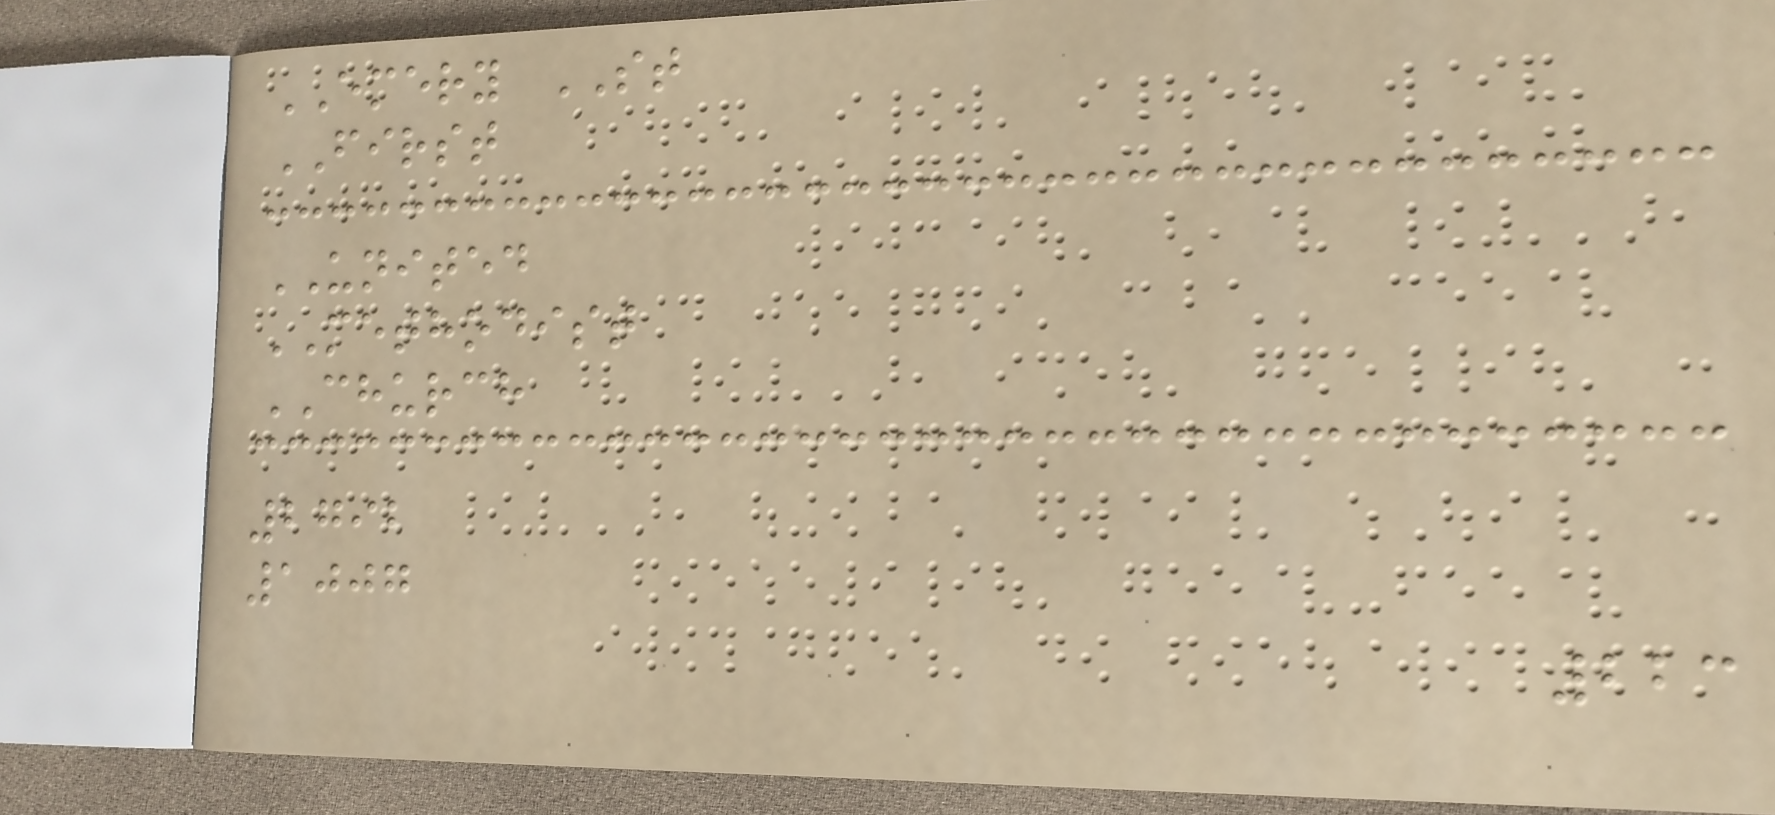EMERY ST
FIRST
UNITED
METHODIST
CHURCH
2792
1007
223
